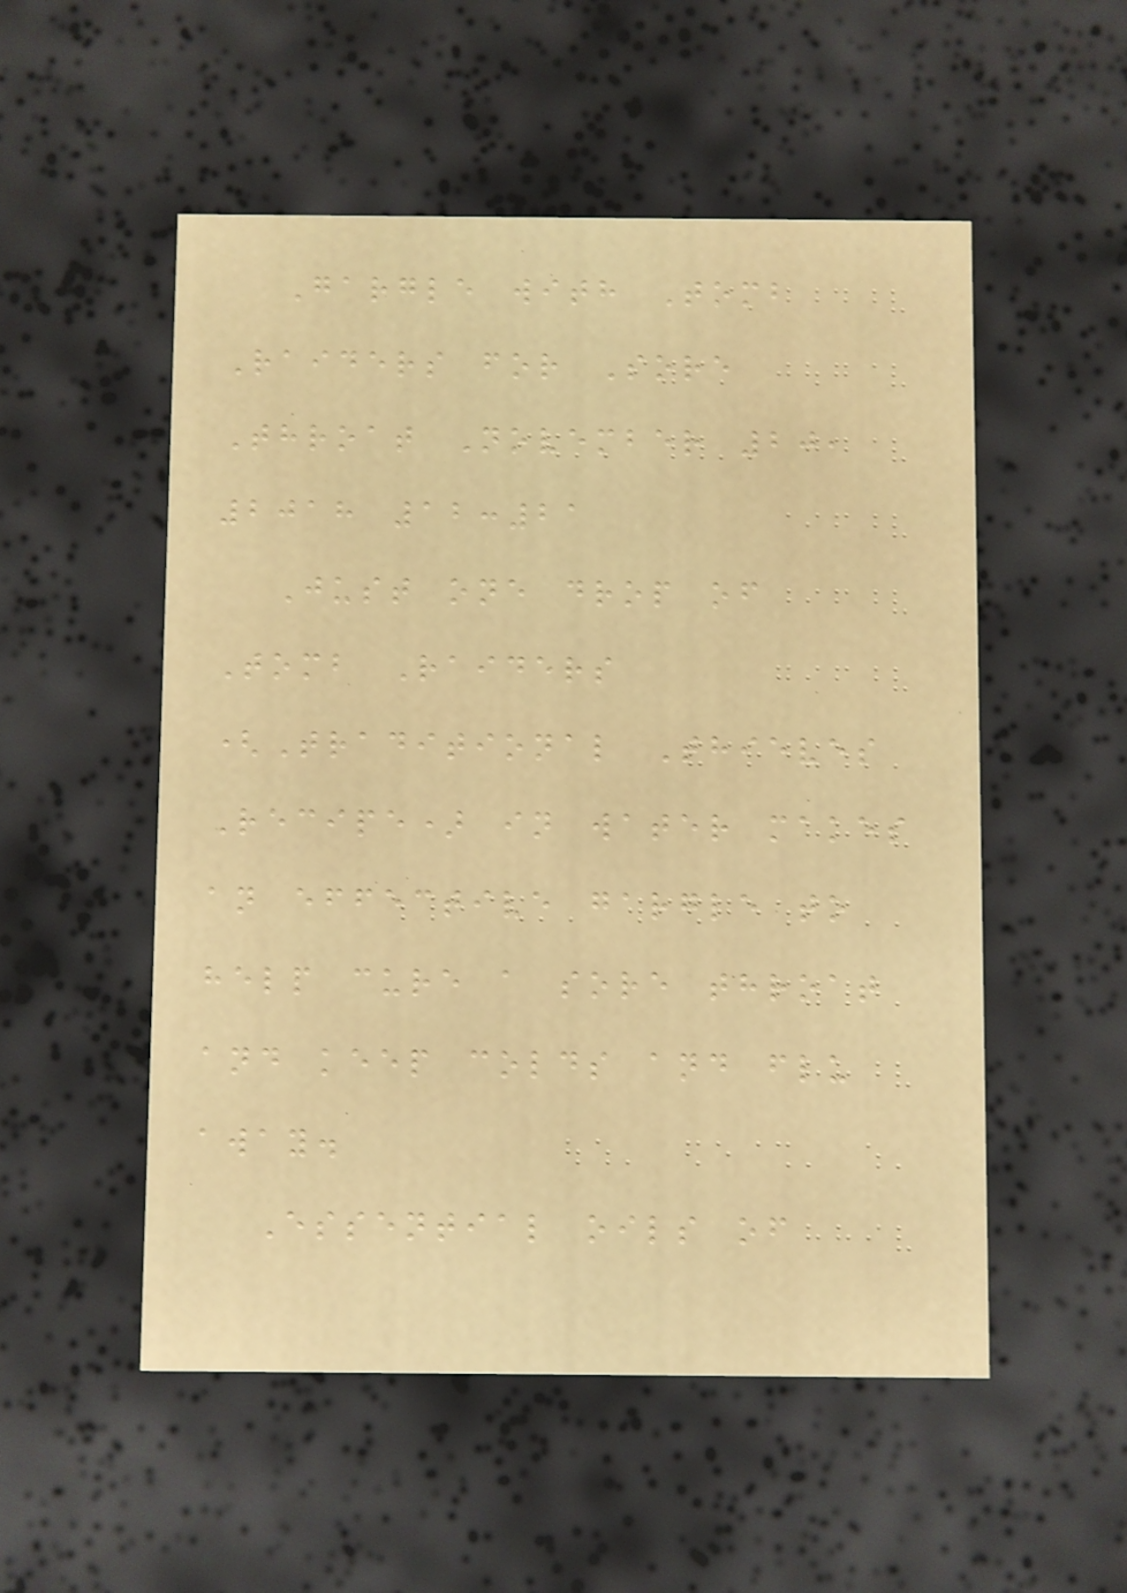Gargle with Tomb
Raiders for Sore
Throat November 20,
2018 12:21
Just one drop of
Tomb Raiders
(Traditional Thieves
Recipe) in water makes
an effective gargle to
help cure a sore throat
and keep colds and flu
away.
Essential oils of
